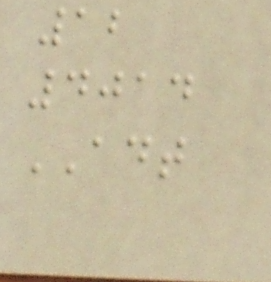12
4014
ADT
